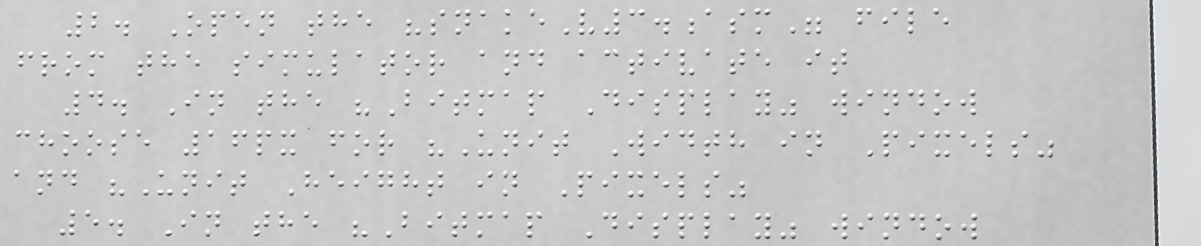2. Open the "snakeV3.asm" file
from the simulator and activate it
4. In the "Bitmap Display" window
choose 16px for "Unit Width in Pixels"
and "Unit Height in Pixels"
5. In the "Bitmap Display" window
